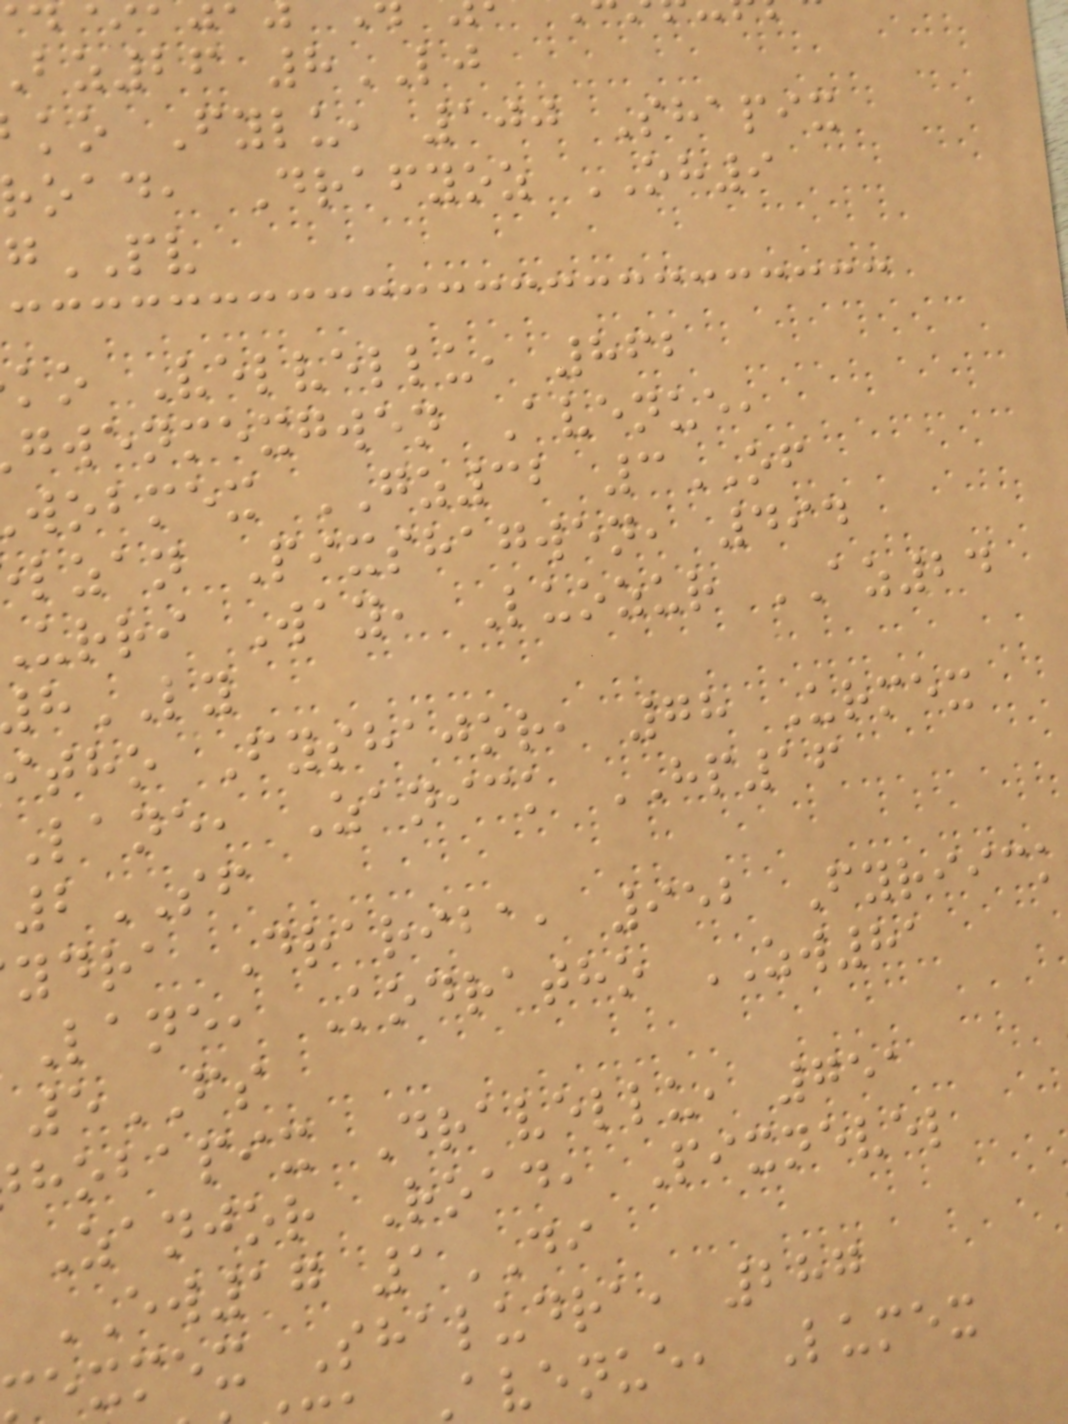bz26 8LJ
ko Fylu, 100 Shapix
oad, Drafyoz OH9
PV
ko Velvellu, 862
gwenmexgwen Avenue,
wobmex GZ32 3OF
lzan Pixshagwen, 494
urri Way, Luozur AZ24
LY
itho Fyshajor, 78 Urmex
Lane, Zanick HP16
2SF
ydra Drariba, 952 Fyriick
Lane, Kodratho ZW81
5FS
hobapix Dravellu, 751
Zanjor Road, Pixnevel
EW17 1DI
mexmex Shaludra, 287
avenue, Lumex
